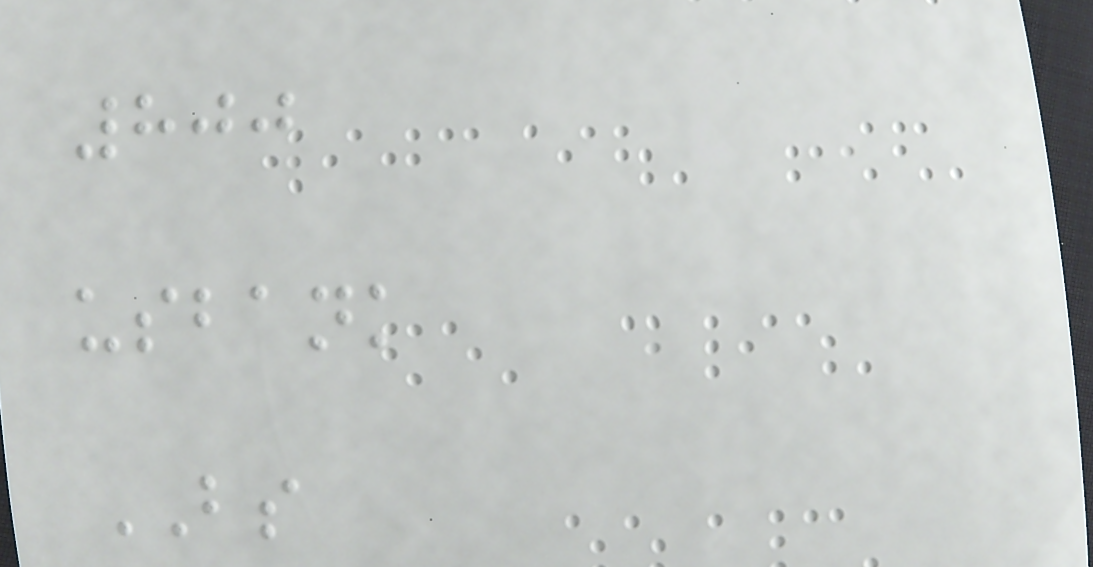800
usbank
BS
